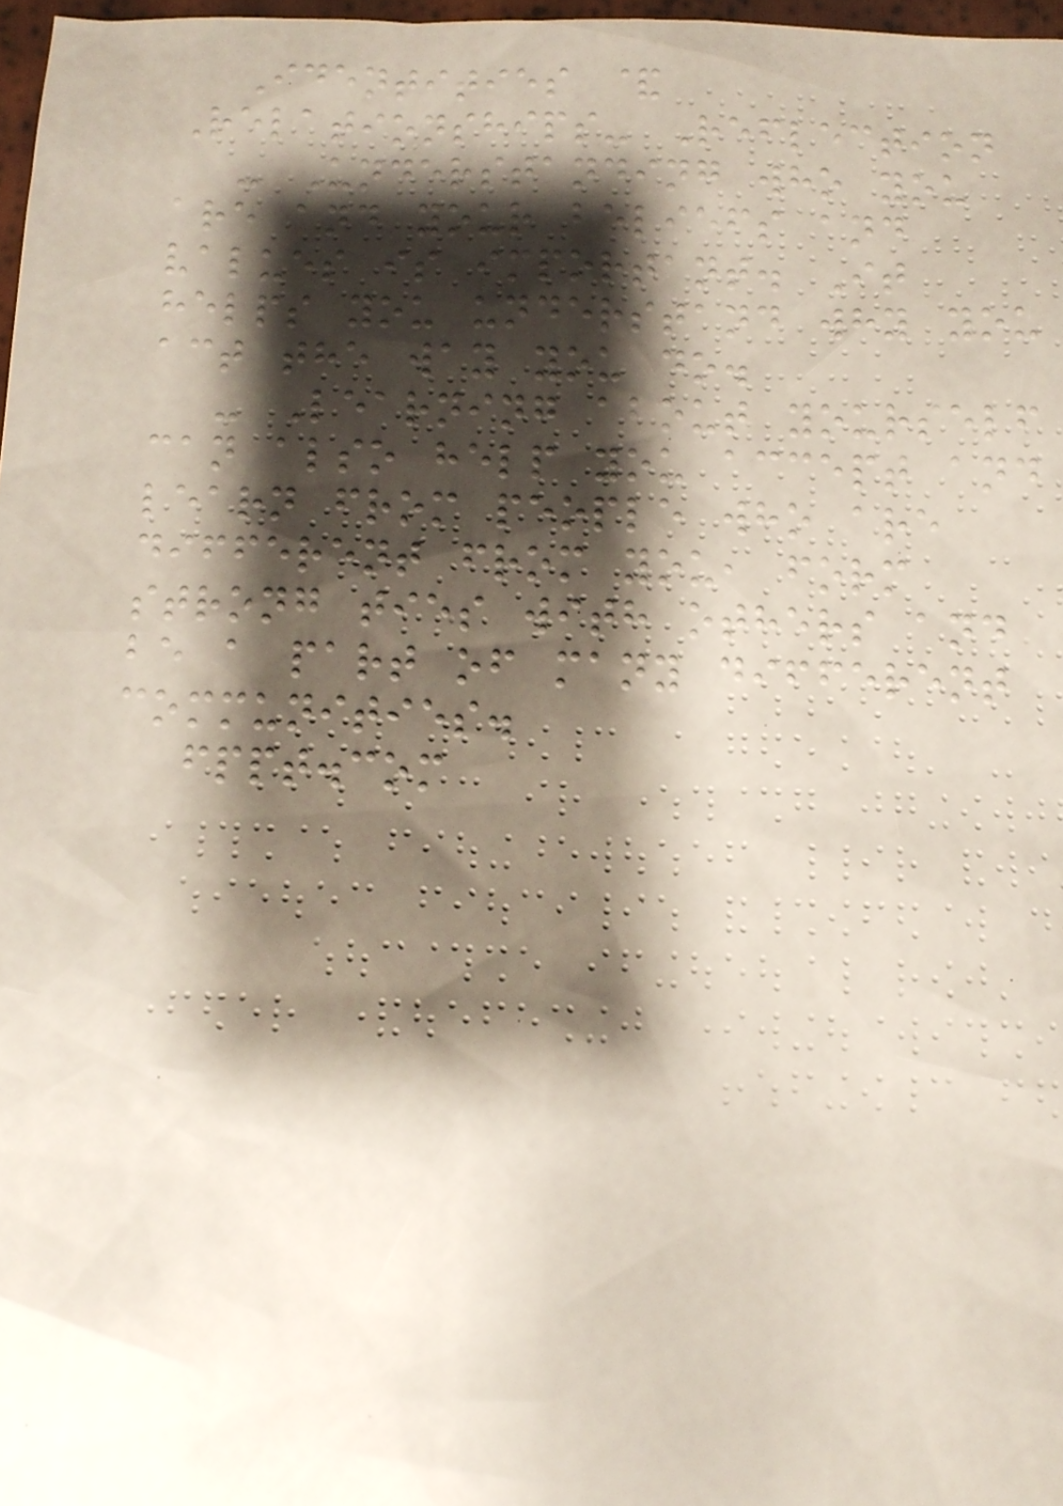Identities &
Relationships- Reflection
- Understanding who you
are and your beliefs and
values is important. It
helps you understand why you
act the way you do.
- Learning about yourself
can also help you accept and
learn from people who are
different from you, form
strong ties with others and
be a part of many different
communities.
fppt.com
